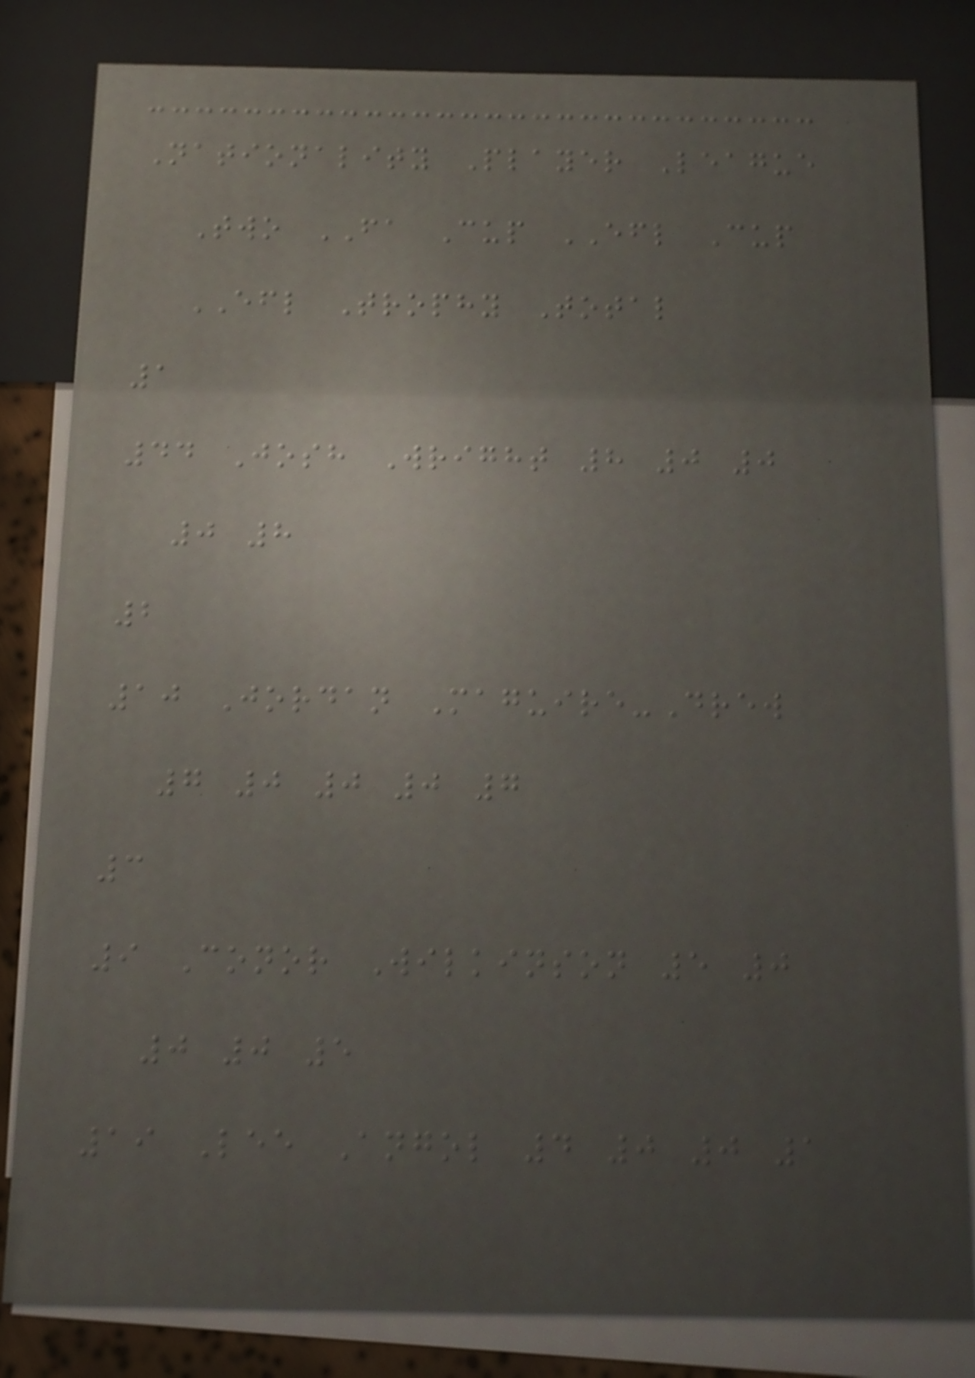Nationality Player League
Two FA Cup EFL Cup
EFL Trophy Total
1
44 Josh Wright 8 0 0
0 8
2
10 Jordan Maguire-Drew
7 0 0 0 7
3
9 Conor Wilkinson 5 0
0 0 5
19 Lee Angol 4 0 0 1
